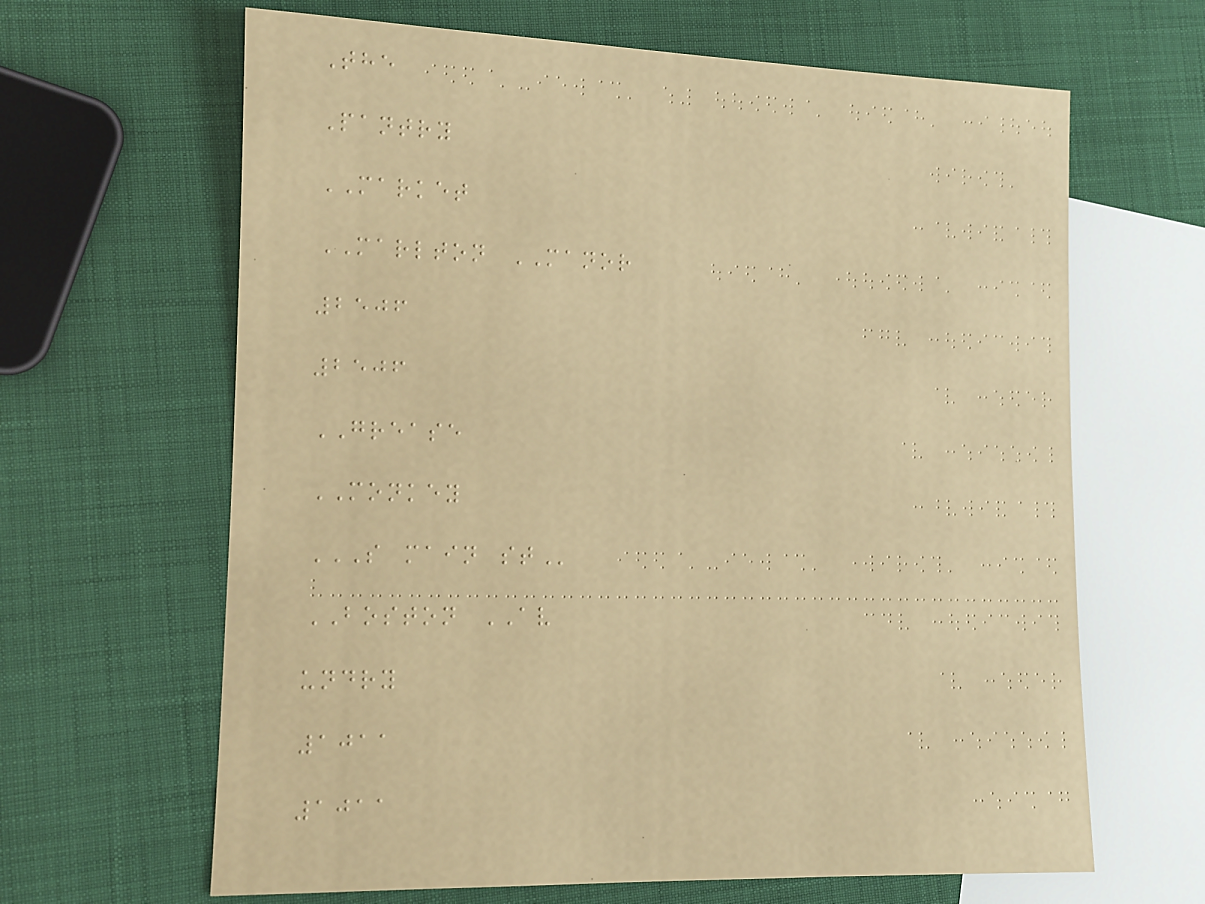The
Pantry
MARKET
MARLTON MANOR
2506
2506
GREASE
MONKEY
S MAIN ST
BOSTON AV
undry
1011
1011
